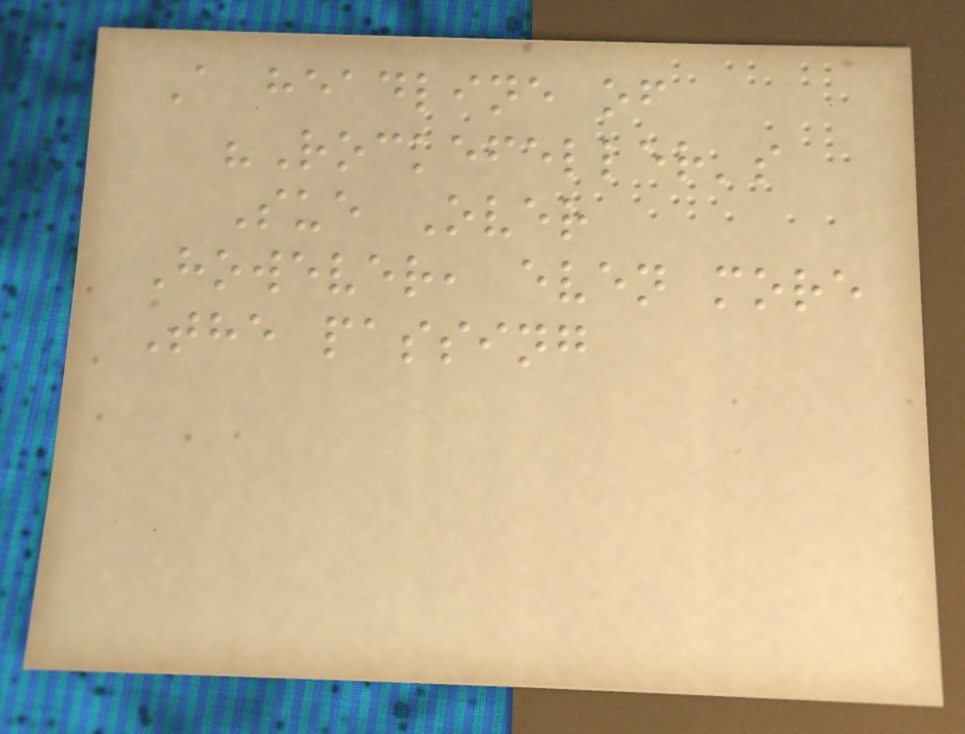A headline of
"Rockefeller's
Sue Over
However, even more
The passing
